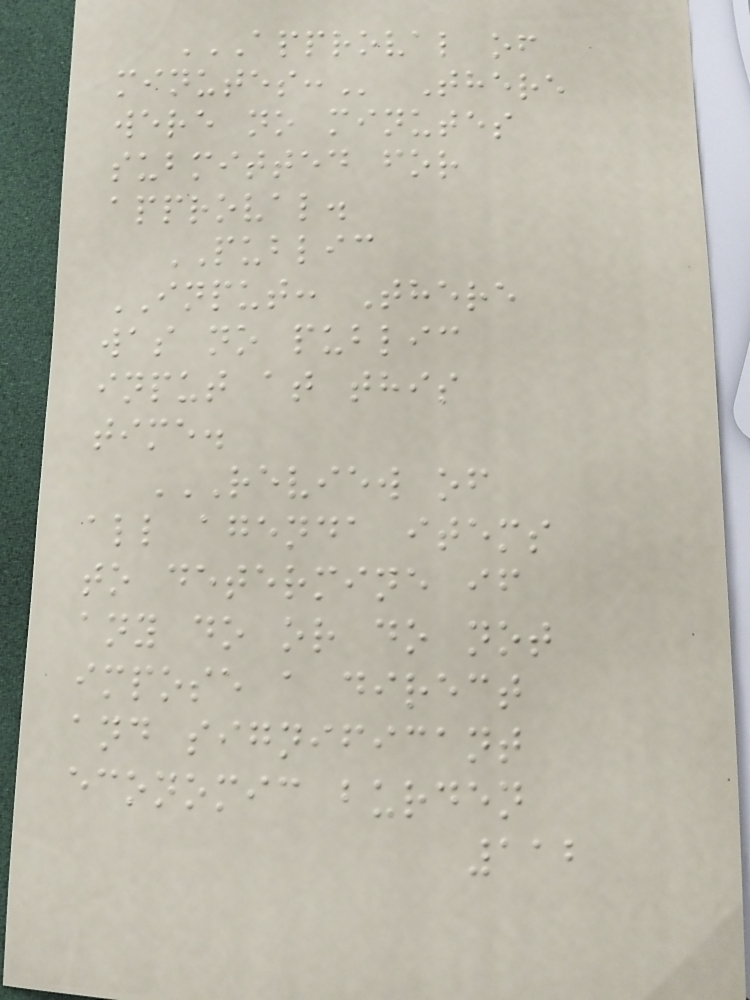APPROVAL OF
MINUTES: There
were no minutes
submitted for
approval.
PUBLIC
INPUT: There
was no public
input at this
time.
REVIEW OF
ALL AGENDA ITEMS
TO DETERMINE IF
ANY DO OR DO NOT
IMPOSE A DIRECT
AND SIGNIFICANT
ECONOMIC BURDEN
112
